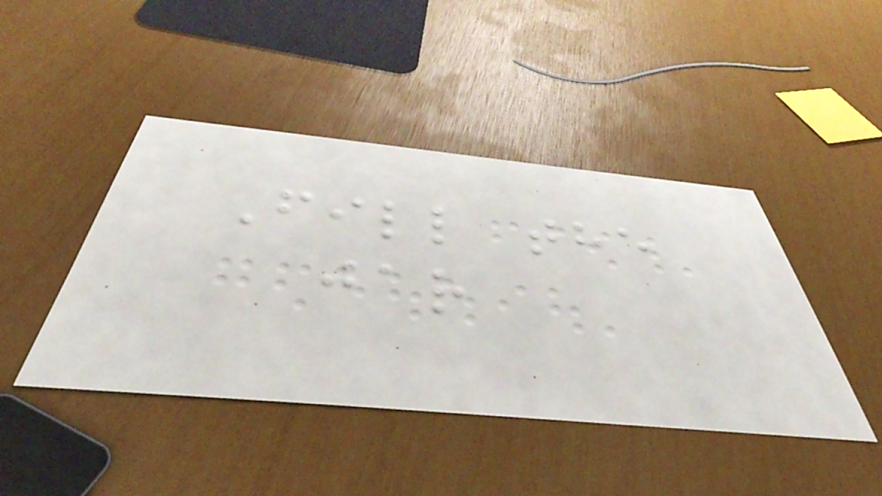Fill the
jar
